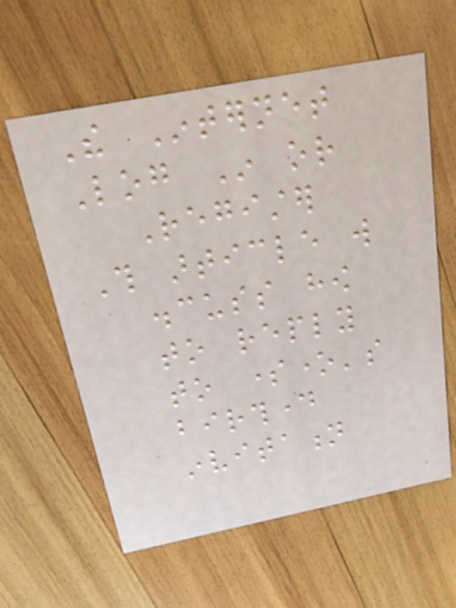The Internet
Log In or
Register
This article will
discuss how
to reply
to someone's
birthday
invitation
